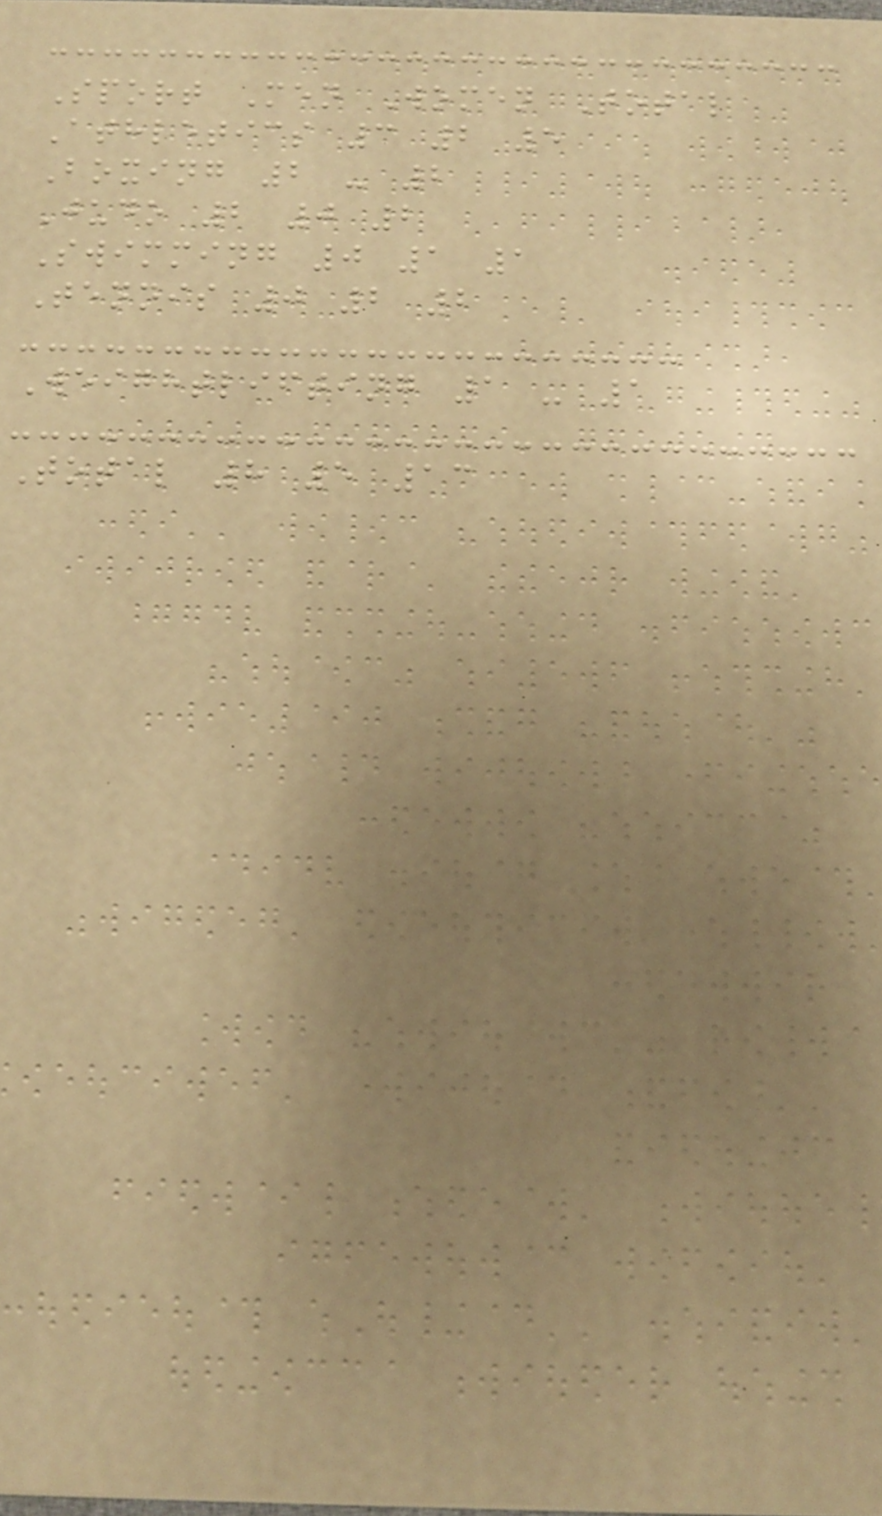Sport Men Women Total
Athletics 3 2 5
Boxing 2 - 2
Judo 2 0 2
Swimming 0 1 1
Tennis 0 2 2
Weightlifting 1 - 1
Total 8 5 13
